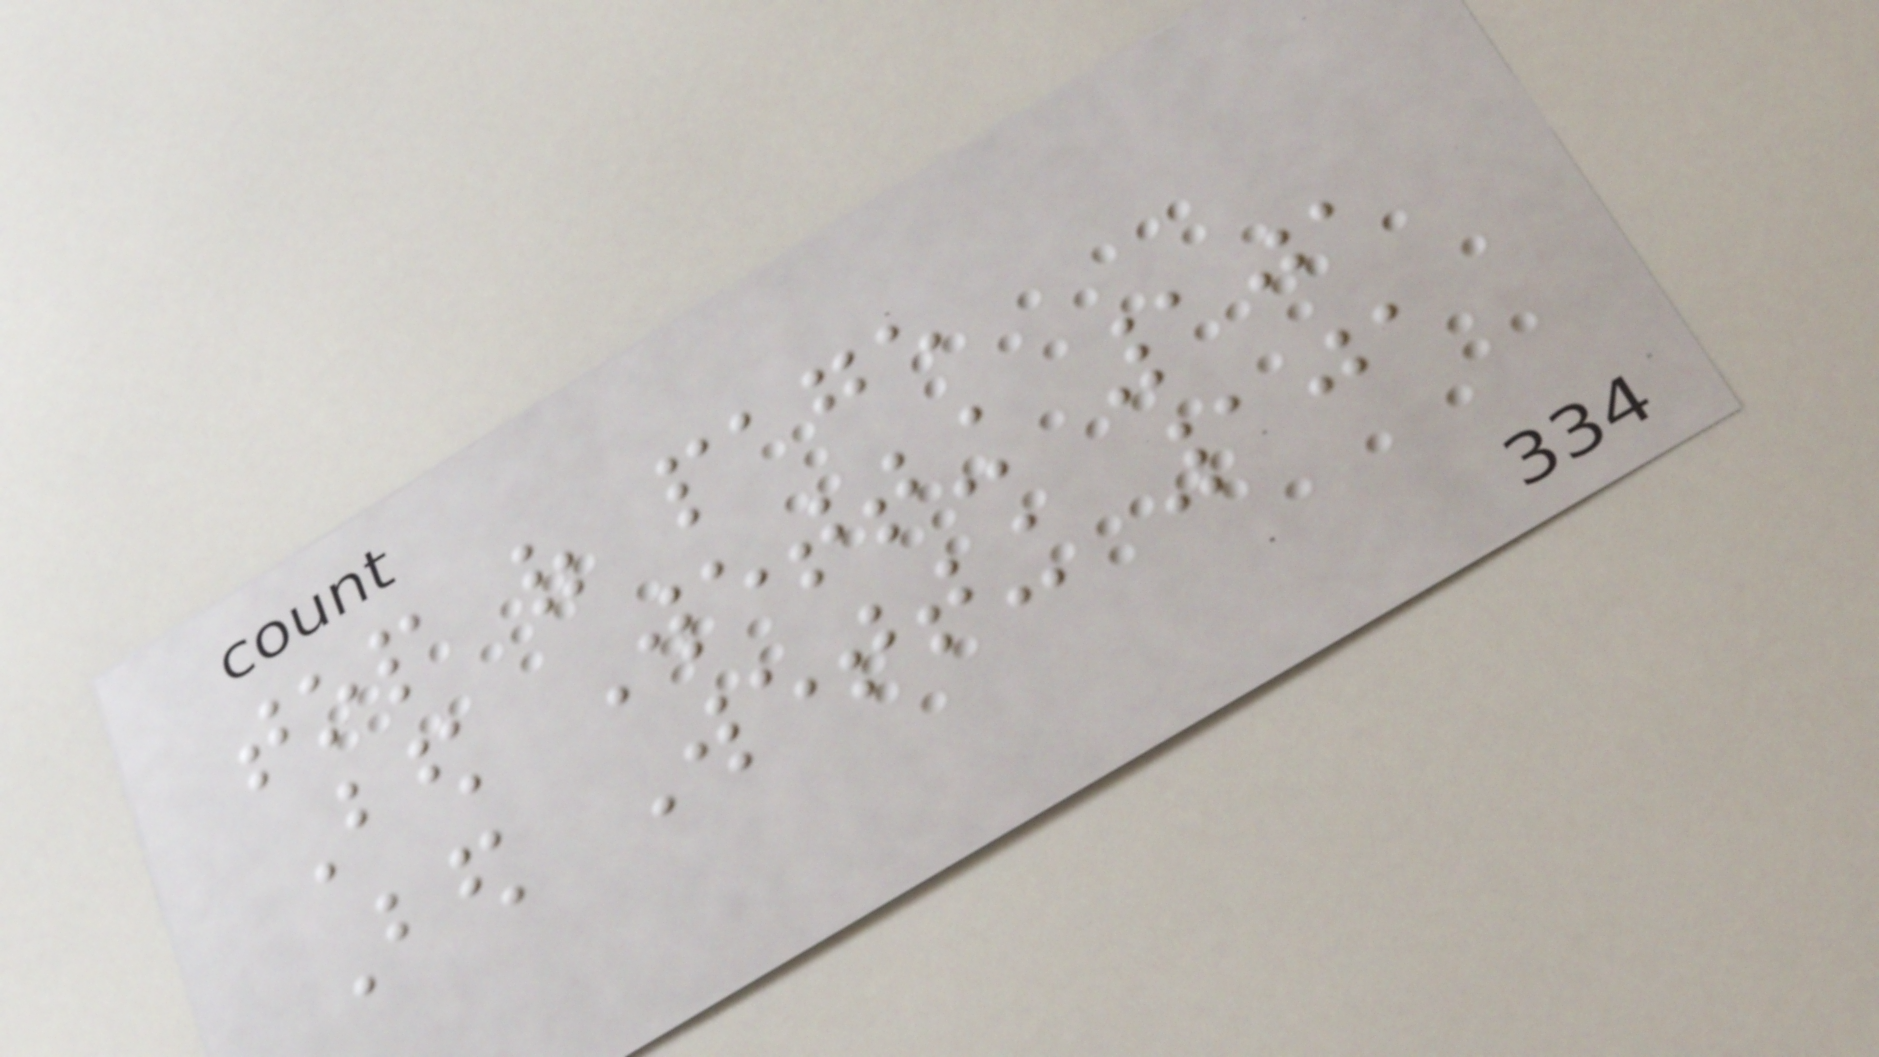top of page
Bed Wetting 101
Bed Wetting 101
